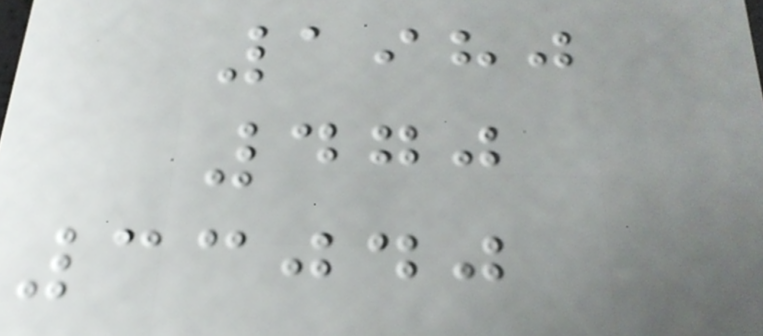1980
470
33040
